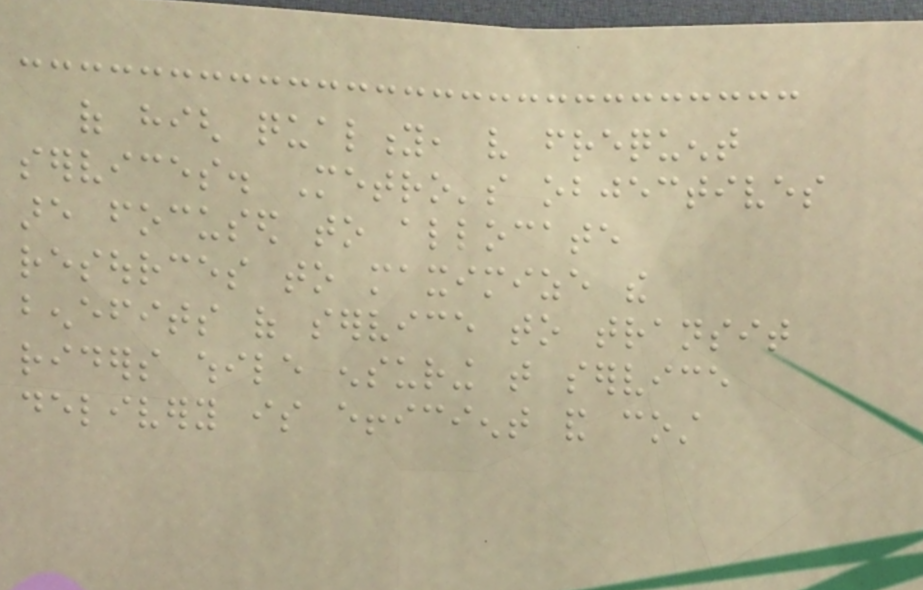of high quality, very frequent
services. Metro's objectives
are focused to allocate
resources to maximize the
benefits of service to transit
riders while ensuring that service
delivery is efficient and cost
